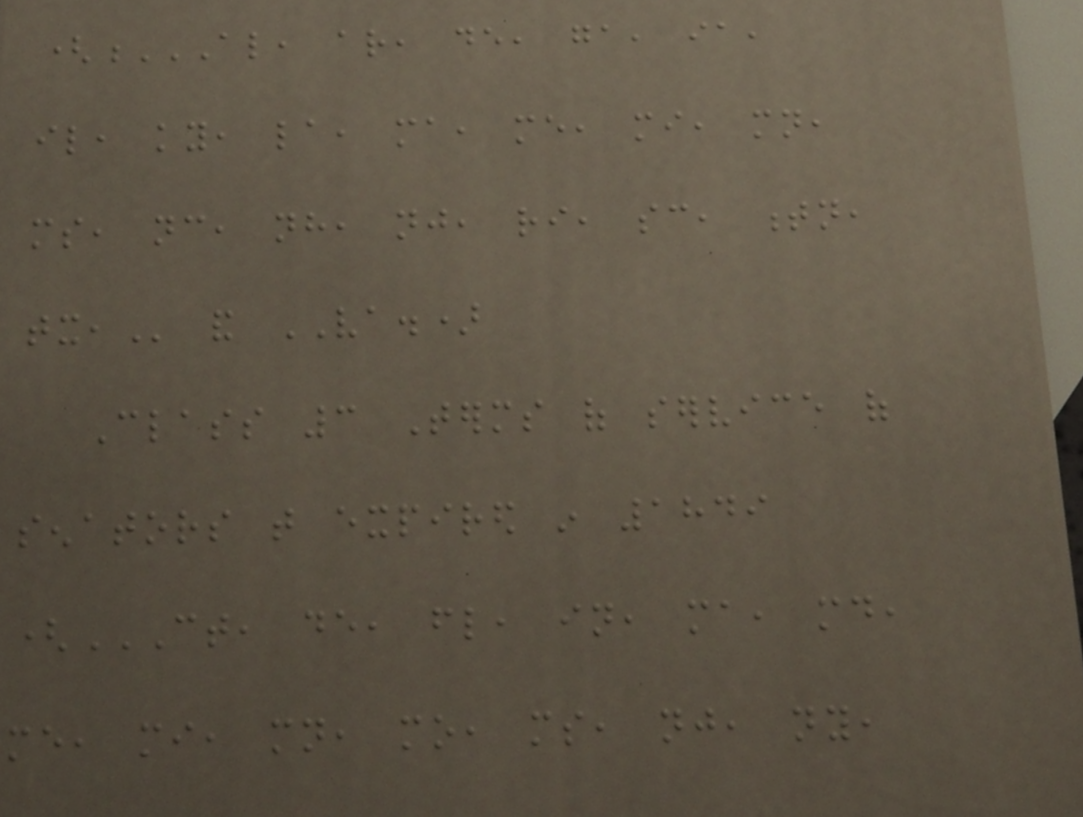(AL, AR, DE, GA, IA,
IL, KY, LA, MA, ME, MI, MN,
MS, NC, NH, NJ, RI, SC, TN,
TX, and VA.)
Class 3 Terms of service of
senators that expired in 1849
(CT, DE, FL, IN, MA, MD,
ME, MI, MN, MO, MS, NJ, NY,
